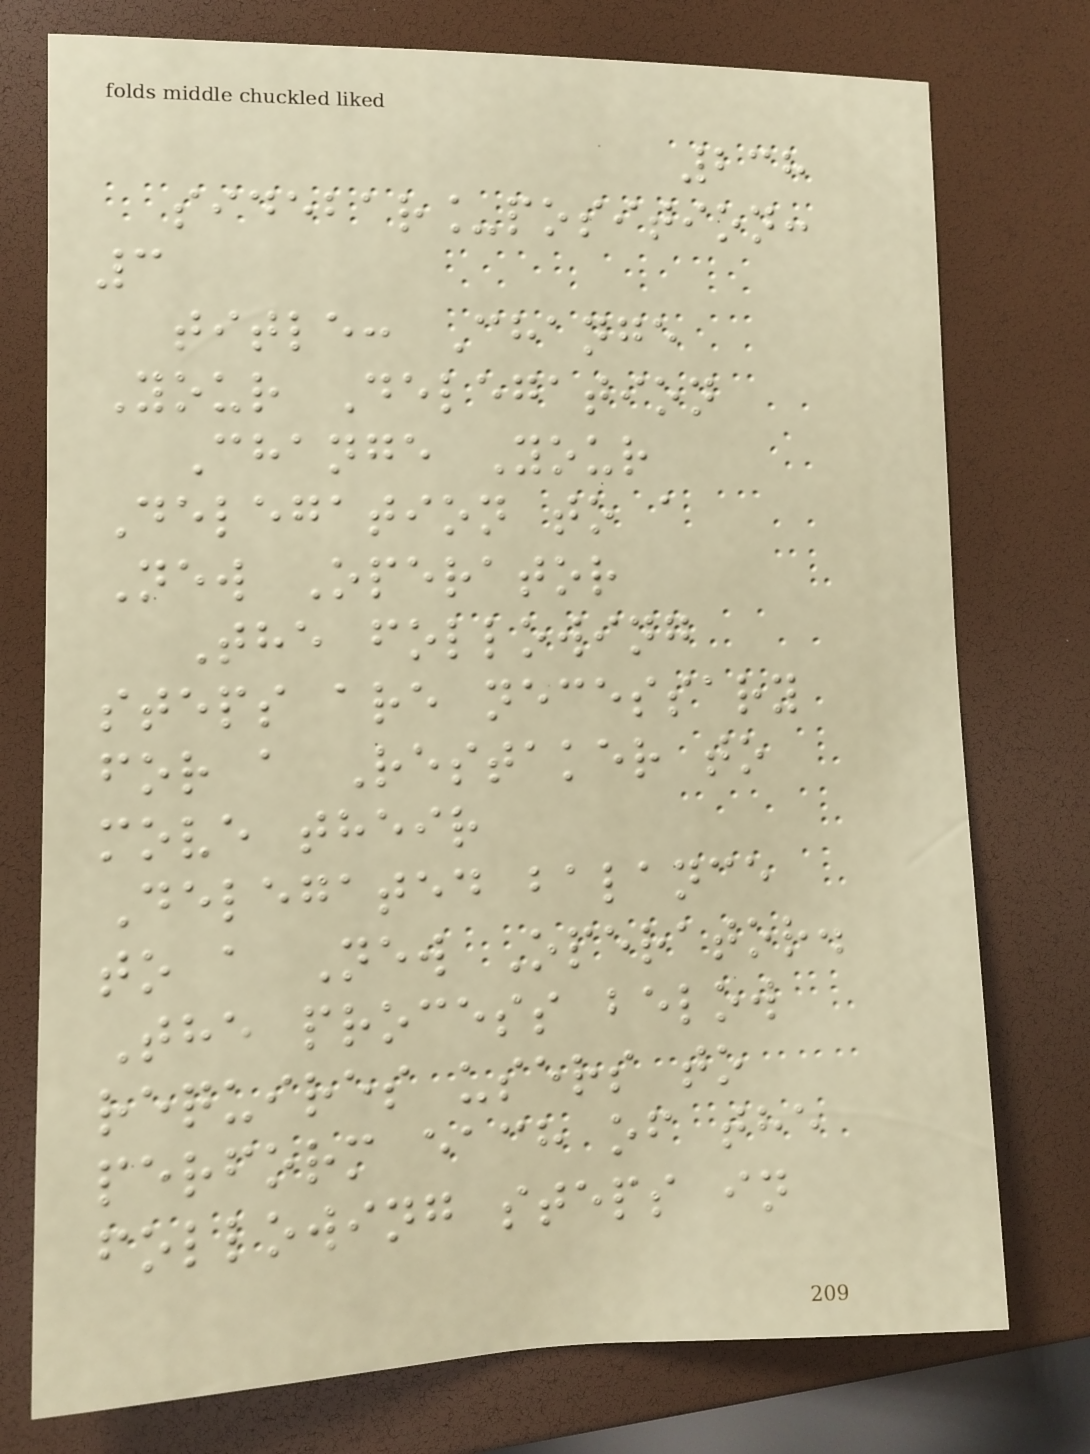238
sidebar_position:
3
title: Change
Your Delegation
Change Your
Delegation to a
New Operator
The following
steps are necessary
for a Restaker to
move their
Delegated balance
to a New Operator.
The process below
requires users to
perform each of the
following steps in
